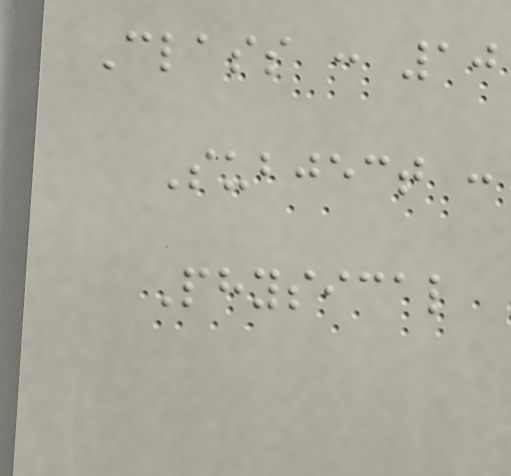Class : 10
Subject :
Physical
